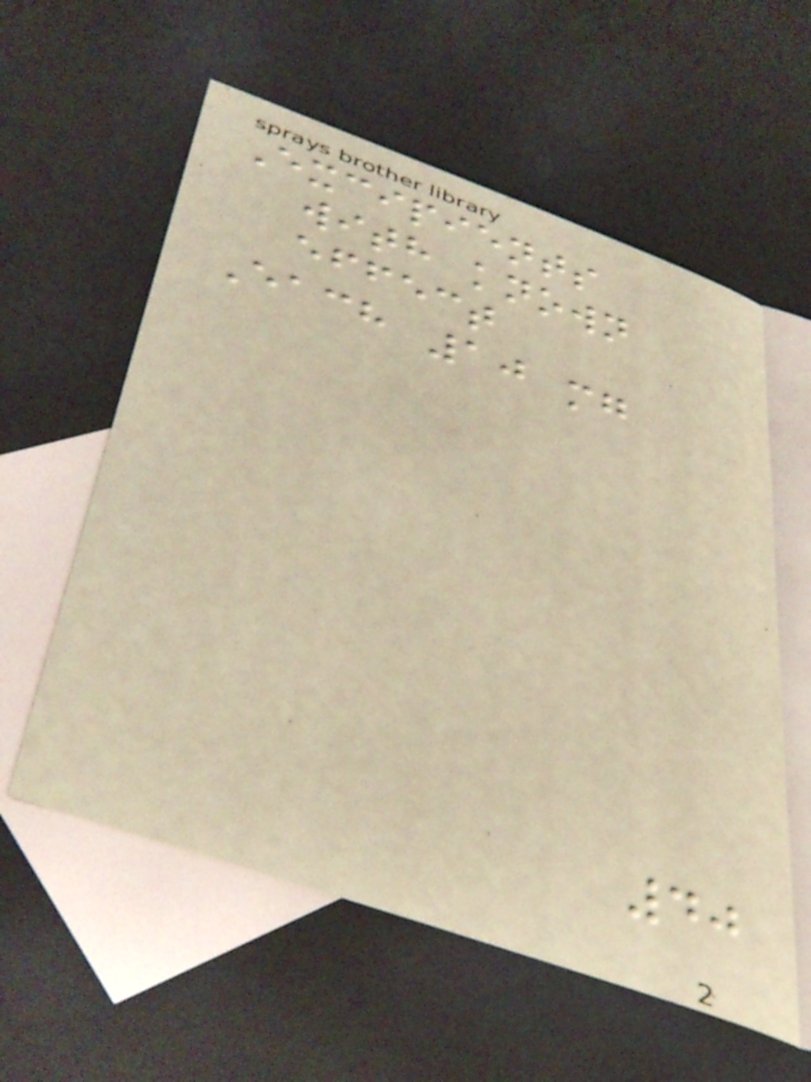Excipients
with known
effect
Each 10 mg
40
